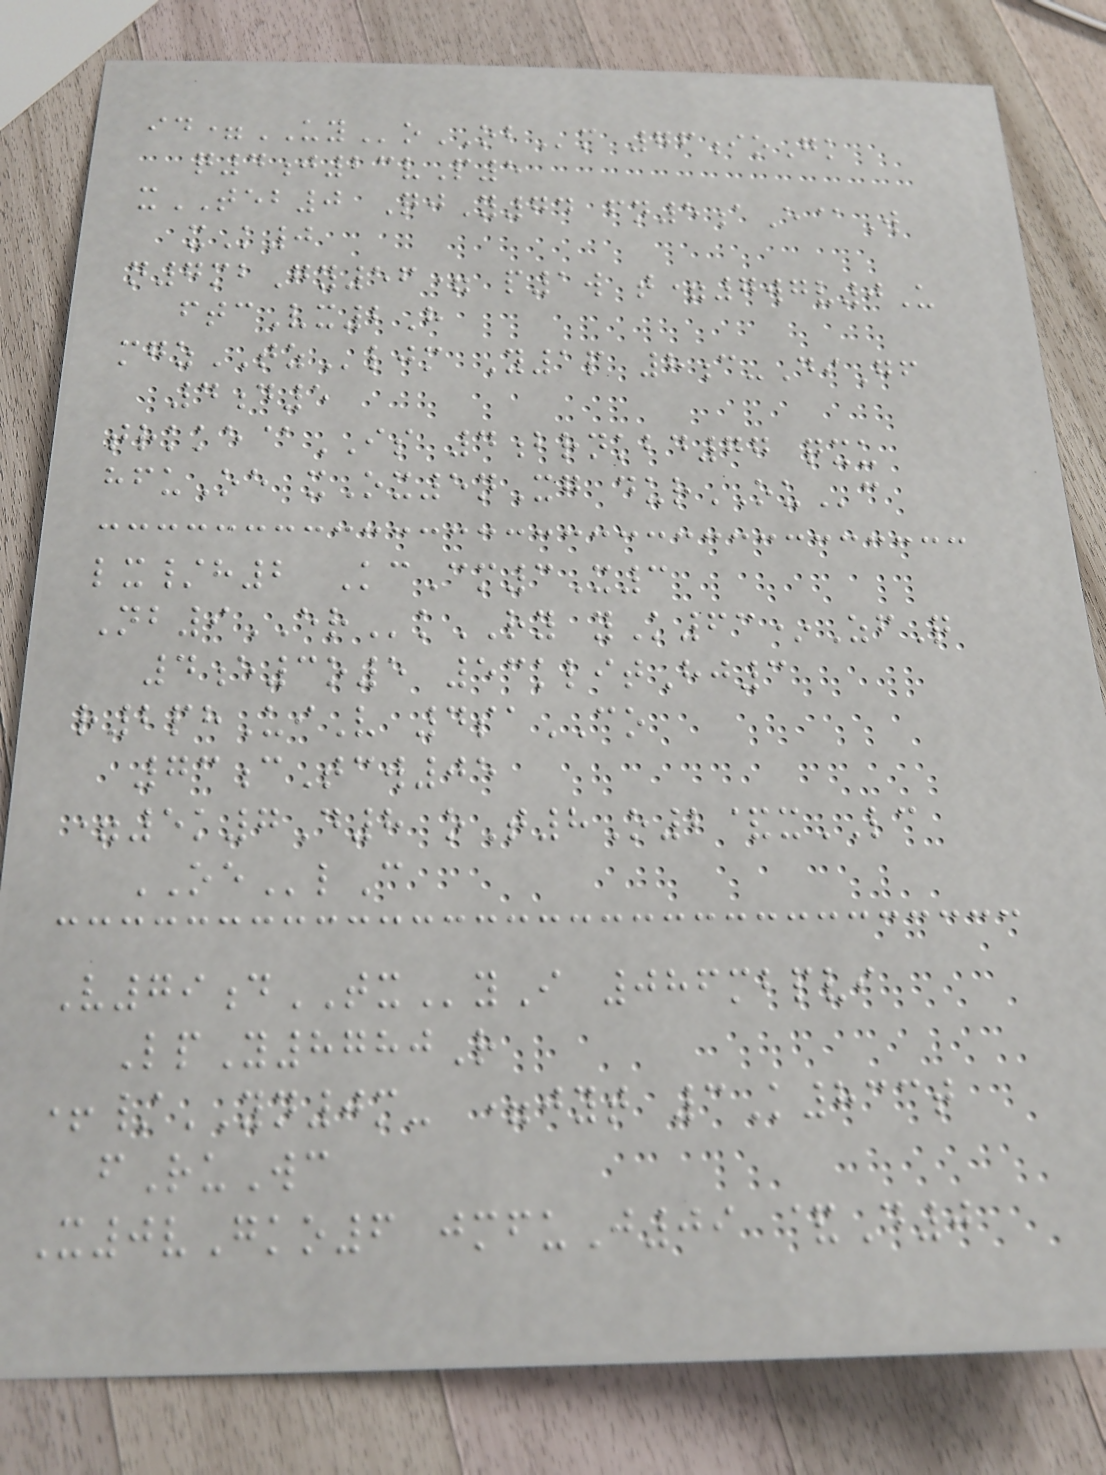id=UYoOBm 76ioGk
q4j23vP5
xTEB0 QjY74 fn5aE@W
xK0
n7mbGy56= p1w t=7wgv0U
ftcVx2H
mgzTZljm Y1p 8c-DiGf
4d5
trkke@IS 4brnkbd77 qxu
hfuOe xOx5nXg durOUc
lx/h2 KcCm3X3
Nb9ERkRY yK63*ZfQ
4e3o5 53klitHj3
r2phUiV 4saCO
73cTcw05
=5k7D8 oT8O2&xLC
OElC
V79dTXyI 086mbpvi
LpY8780R
+/YN0m- =jyt 3K833t
fRuWc
X0vGko6 jmfuJ09 &D0
